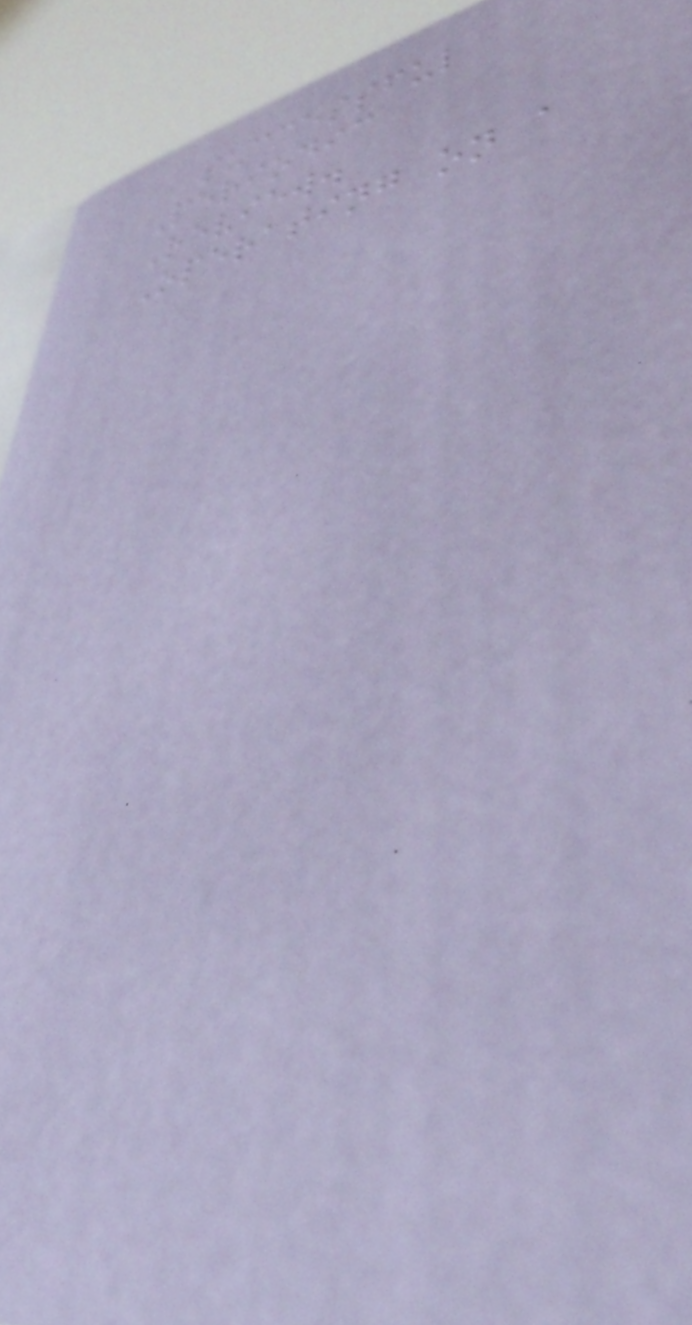successful
Periodic
Review.
Operating on a
